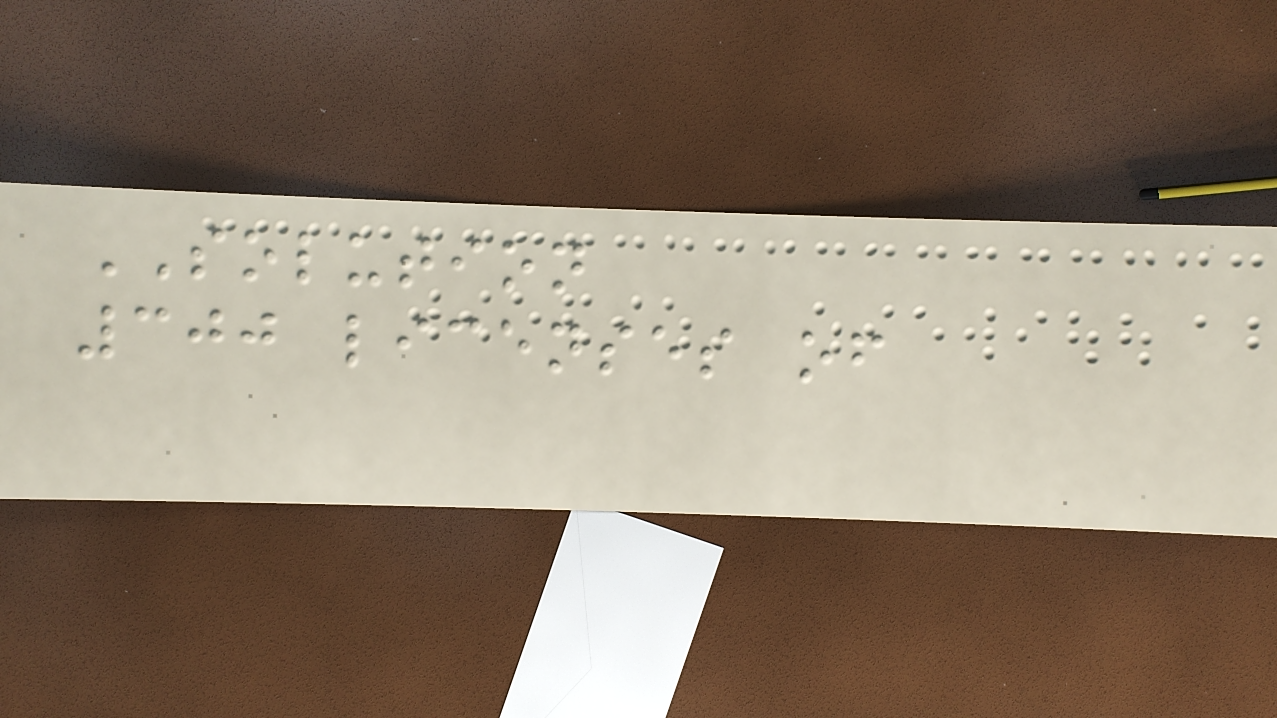SOLUTION
300 licenses of
